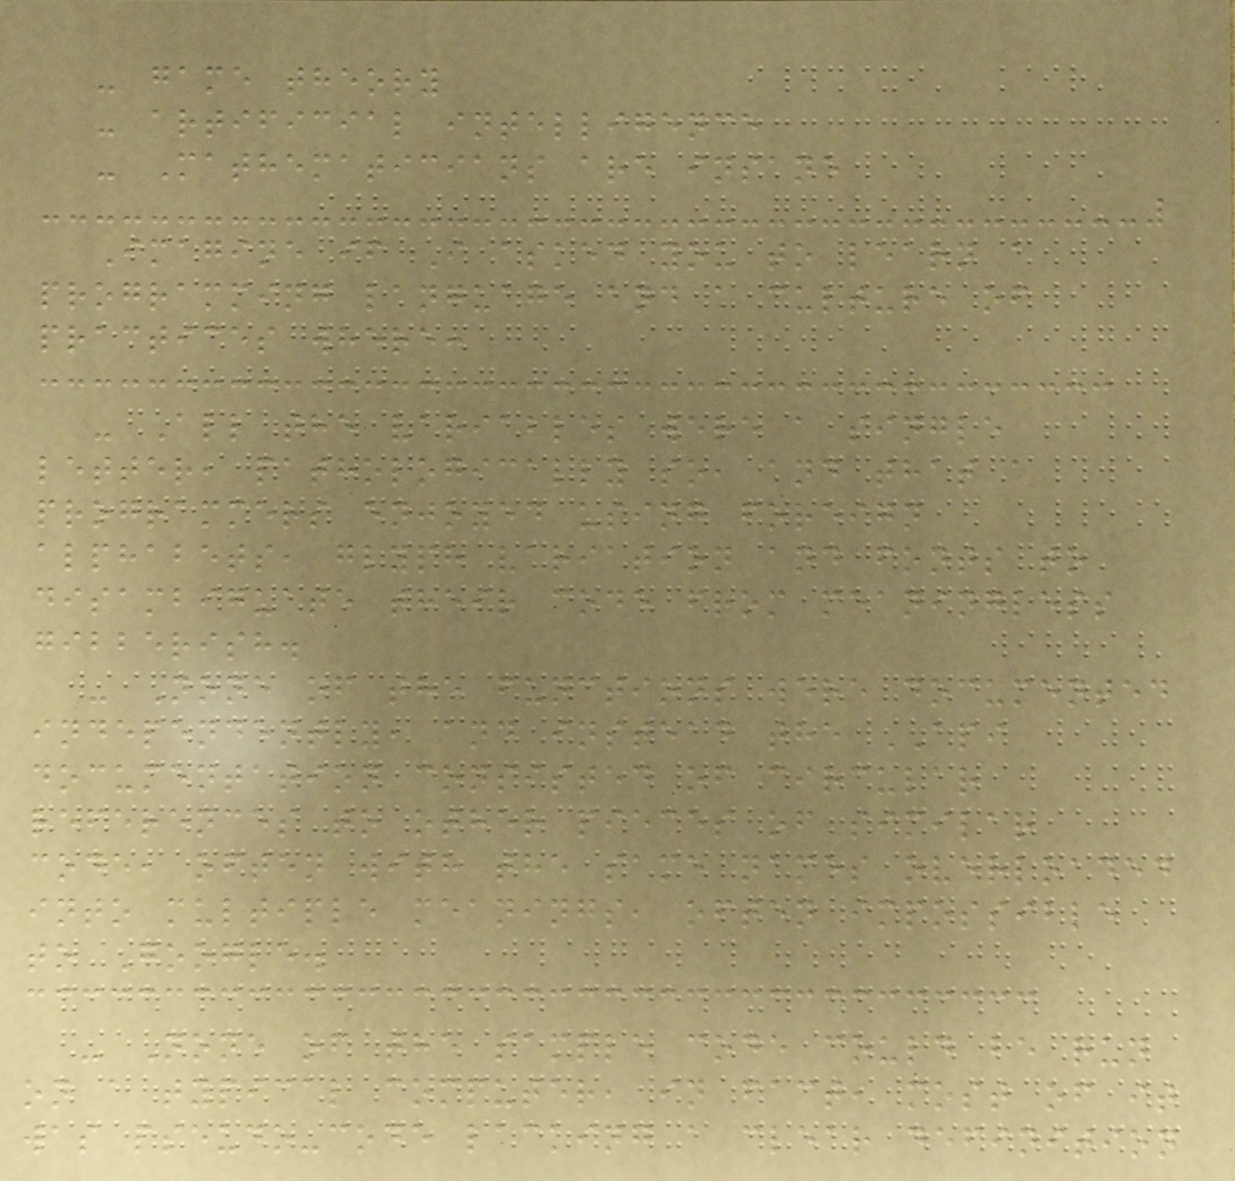- game theory
- artificial intelligence
- Mathematicians are insane
Imagine if I asked you to learn a
programming language and a culture of
practices where:
- All the variables were a single
letter, pathologically so, and that a
programmers enjoyed using foreign
alphabets, glyph variation and fonts to
disambiguate their code from meaningless
gibberish.
- None of the functions were documented
independently, and instead the API
documentation consisted of circular
references to other pieces of similar
code, often with the same names overloaded
into multiple meanings, often impossible
to Google.
- None of the sample code could be run
on a typical computer, in fact, most of it
was pseudo-code lacking a clear definition
